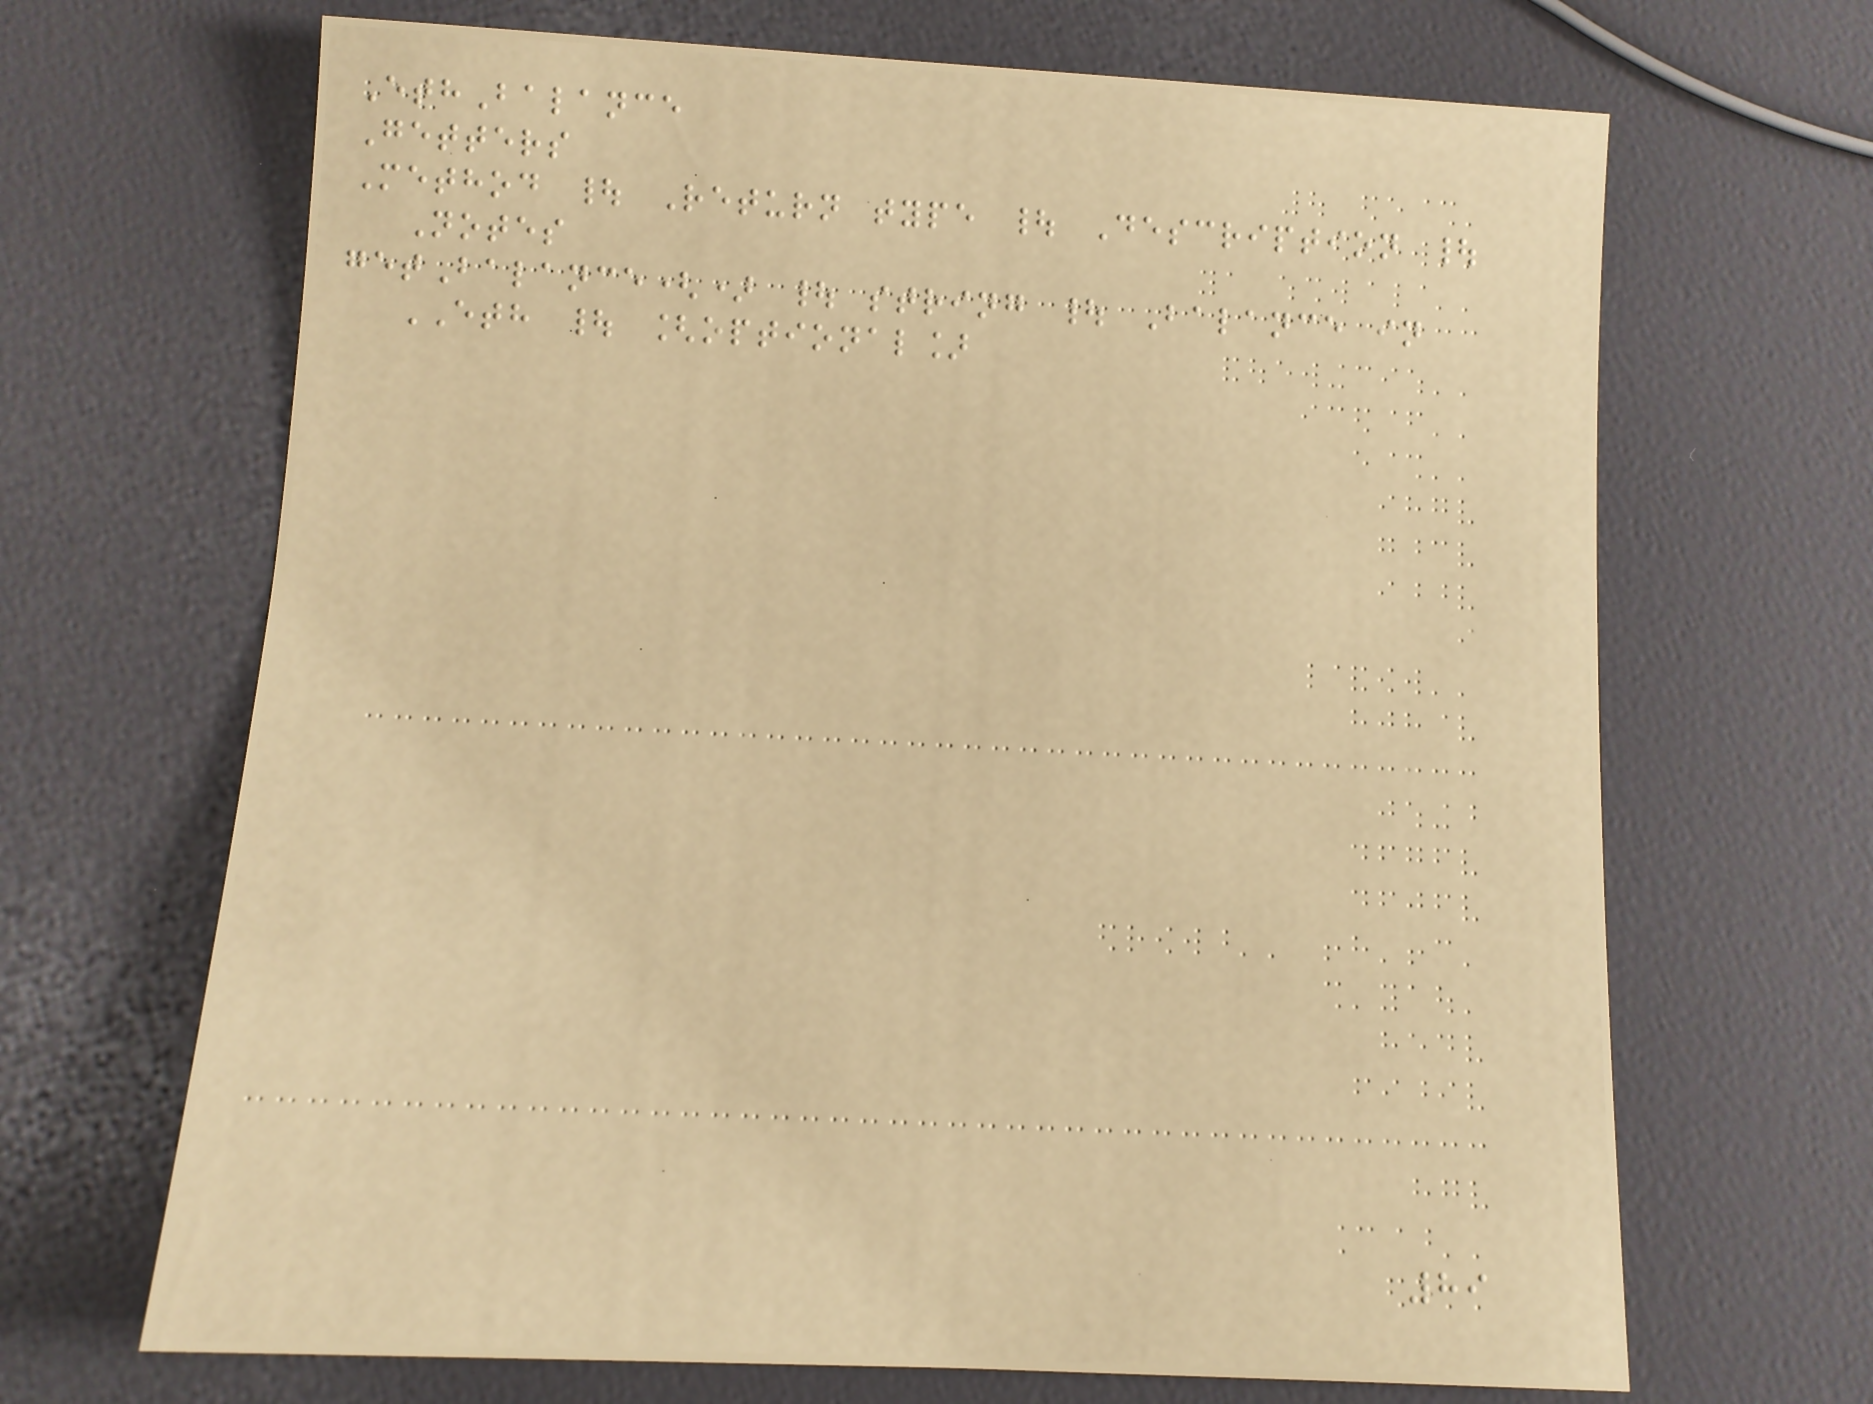EthBalance
Getters
Method | Return type | Description |
Notes
getBalance() | string | Balance in
ETH | [optional]
89
